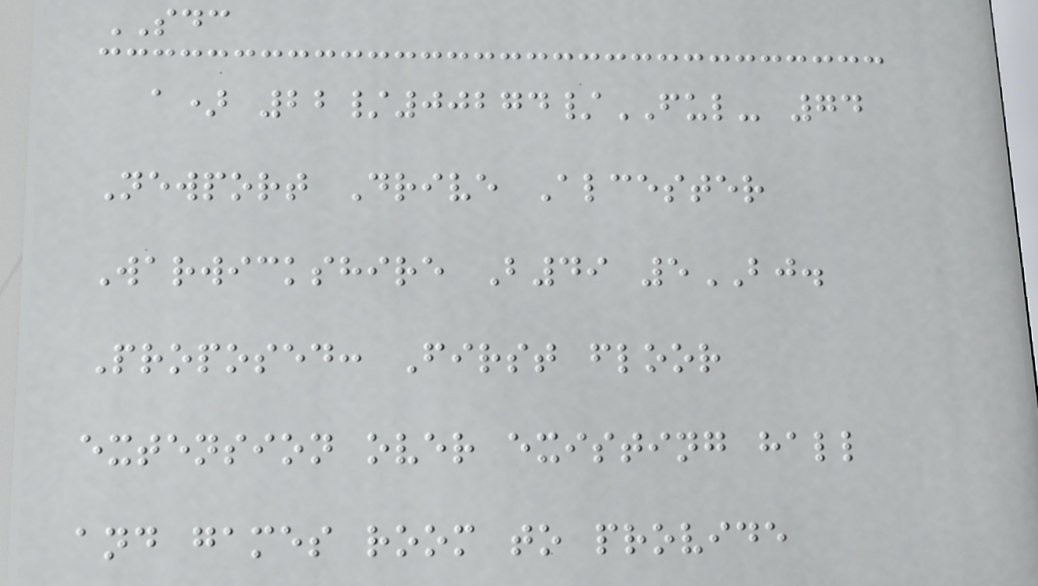SDC
a) 22/00274/FUL- 74
Newport Drive Alcester
Warwickshire B49 5BJ.
Proposed: First floor
extension over existing hall
and games room to provide
